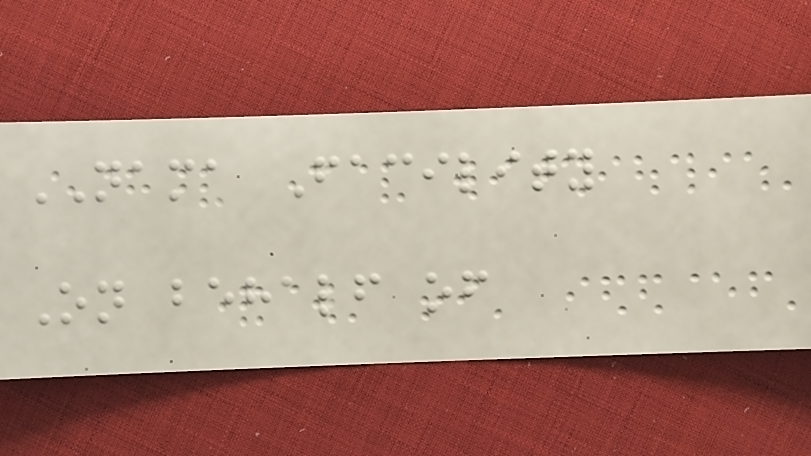NAMA Facility
On behalf of
